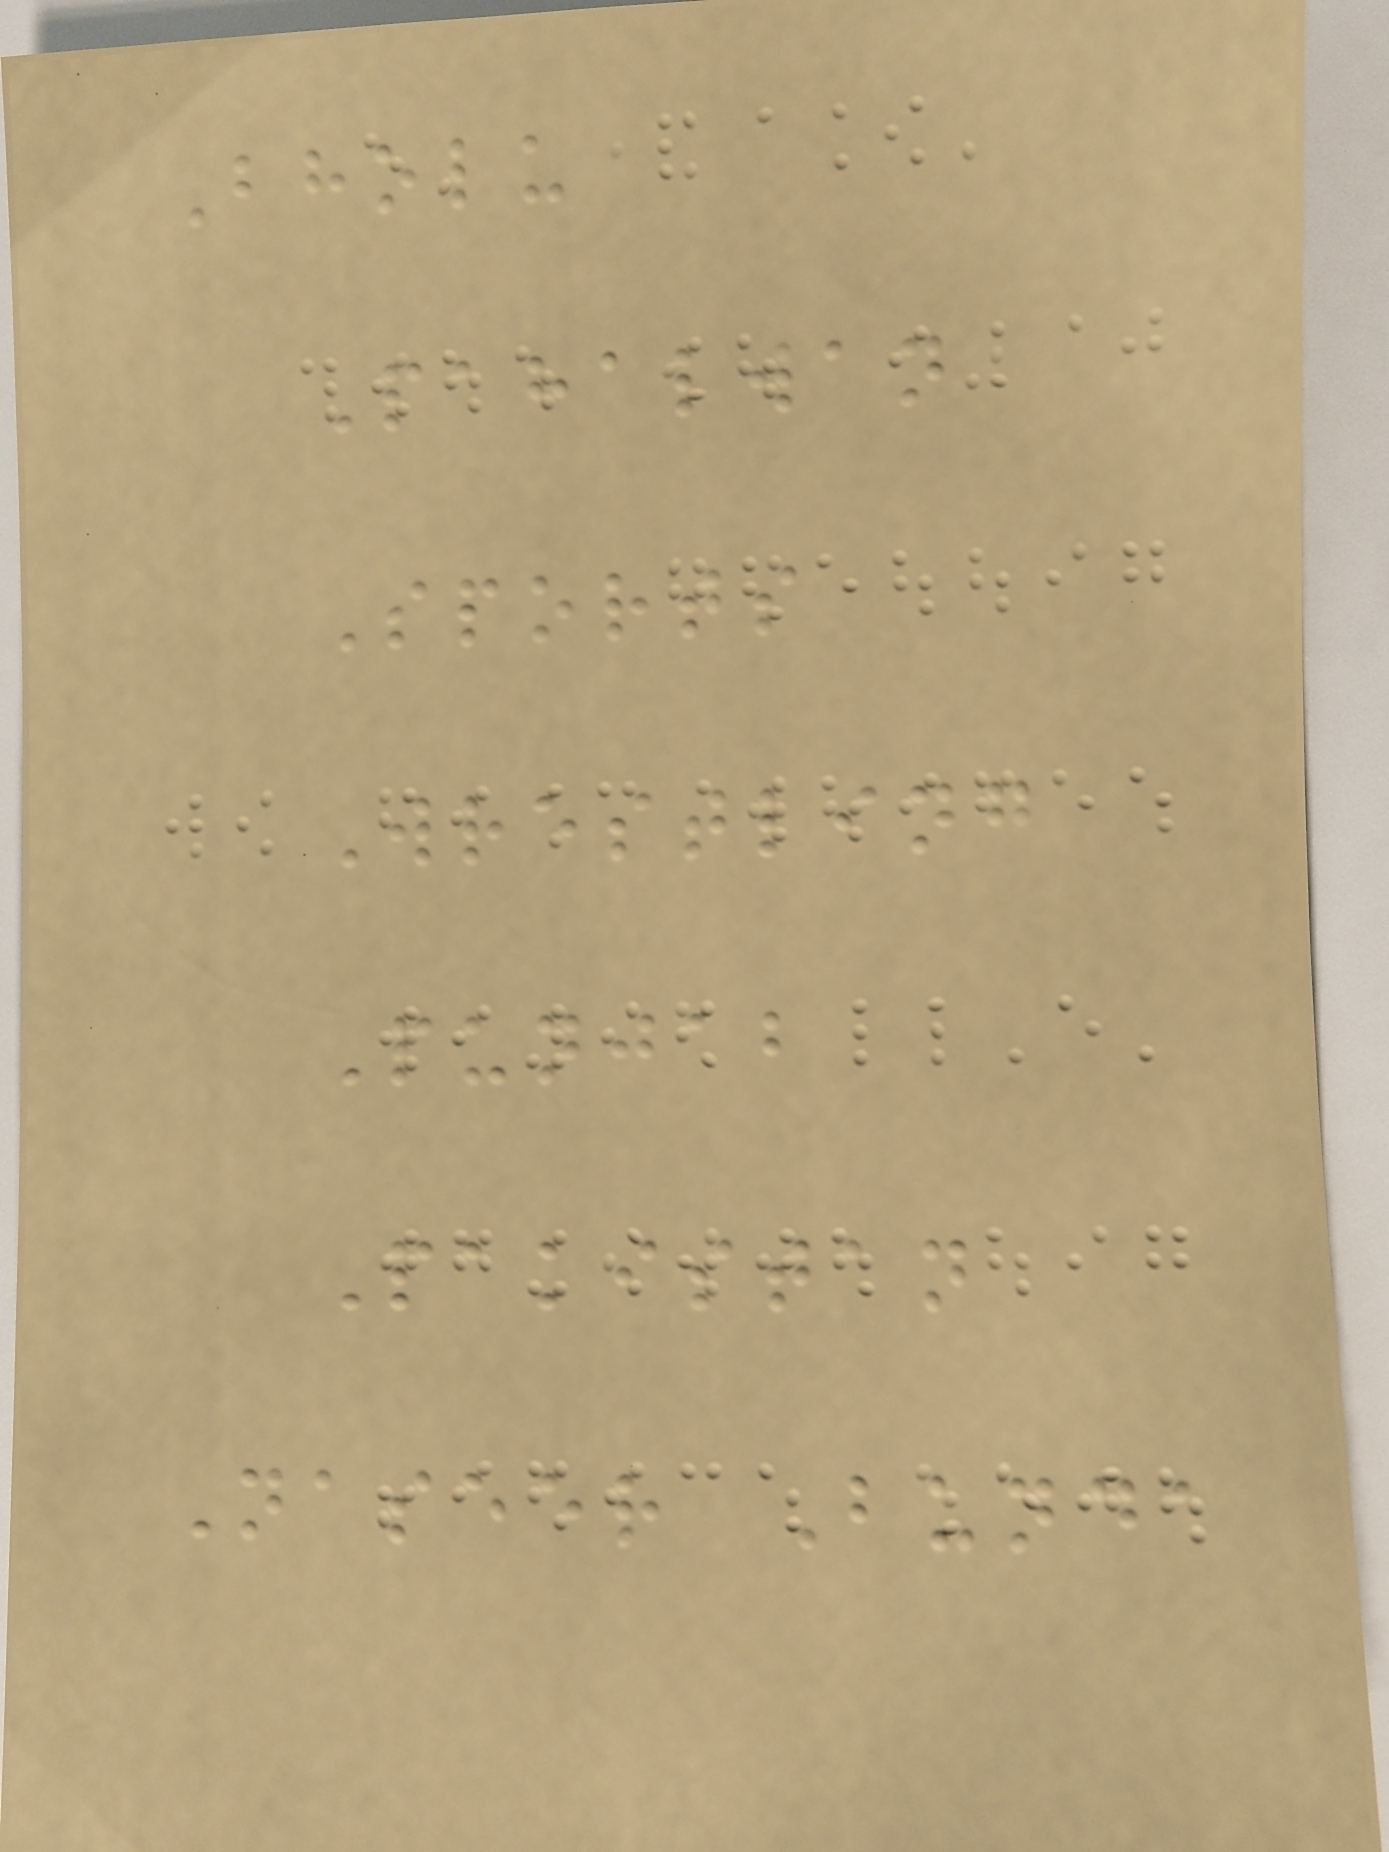Bholu
Pahalwan
Sports
Wrestling
Punjab
Pakistan
Naseer Bunda
